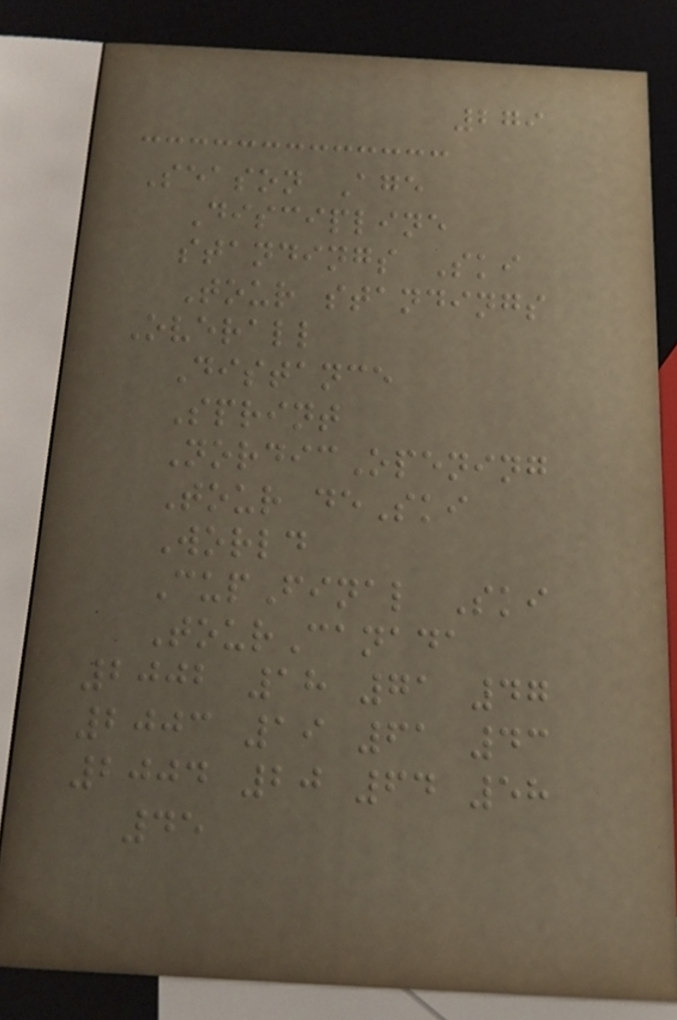279
Season Age
Discipline
standings Ski
Tour standings
Overall
Distance
Sprint
NordicOpening
Tour deSki
World
CupFinal Ski
TourCanada
2002 18 71 47
2003 19 61 43
2004 20 64 58
45
